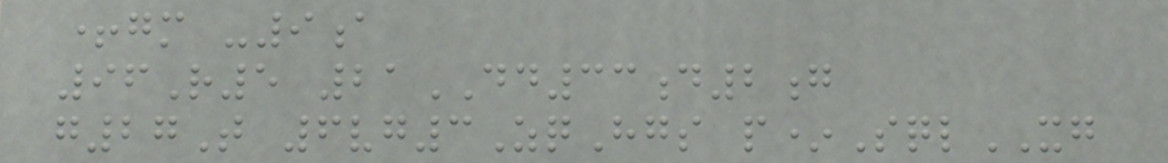+gm -9a
96R5 21DD33d2g
g27T 6vg3ZqHgs p*SqlXG
